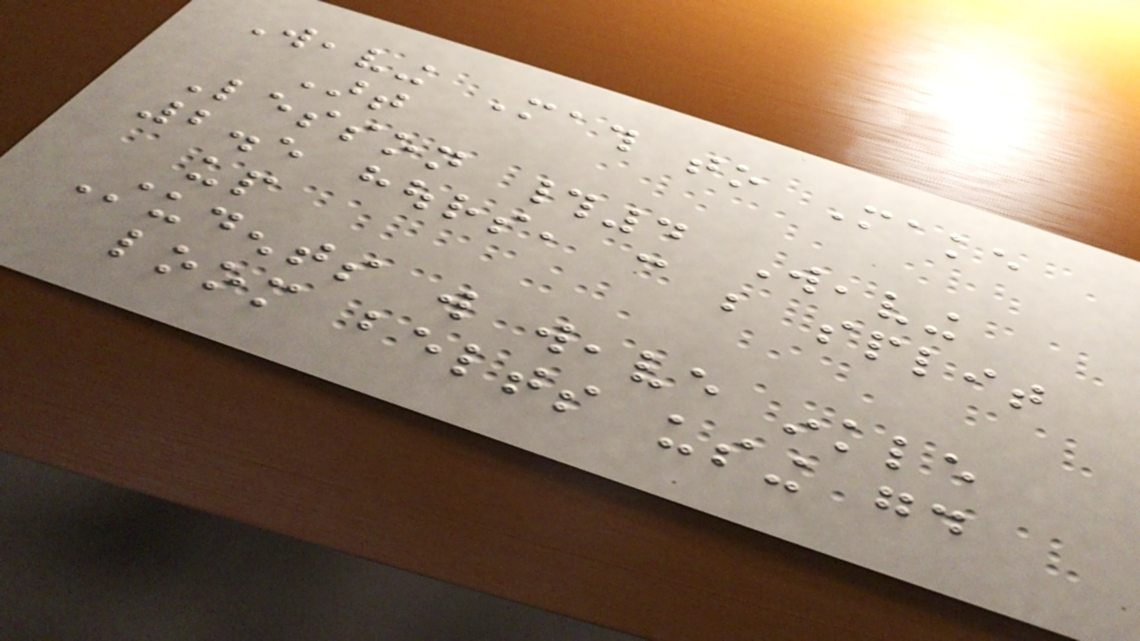Weaving Math to Make
Art
Lesson #4 Weaving
2.5 hours, can be split
up
Students will weave inkle
loom belts using good
